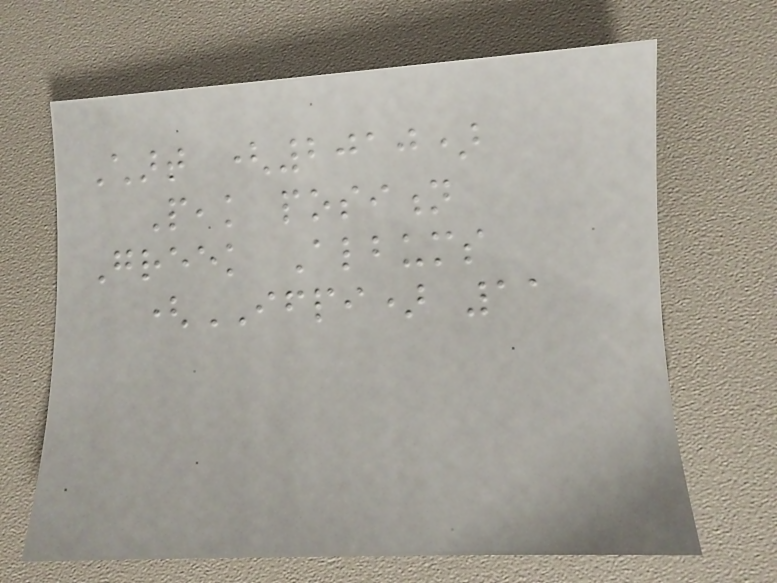Chart (2010)
Peak position
Greek Albums
(IFPI) 11
